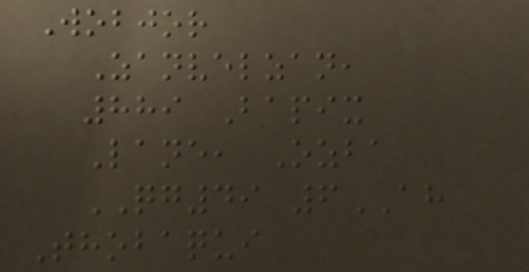Wobjor
Zanvelzan,
889 Bapix
Lane, Ozba
QG49 6AH
Thobaqui
